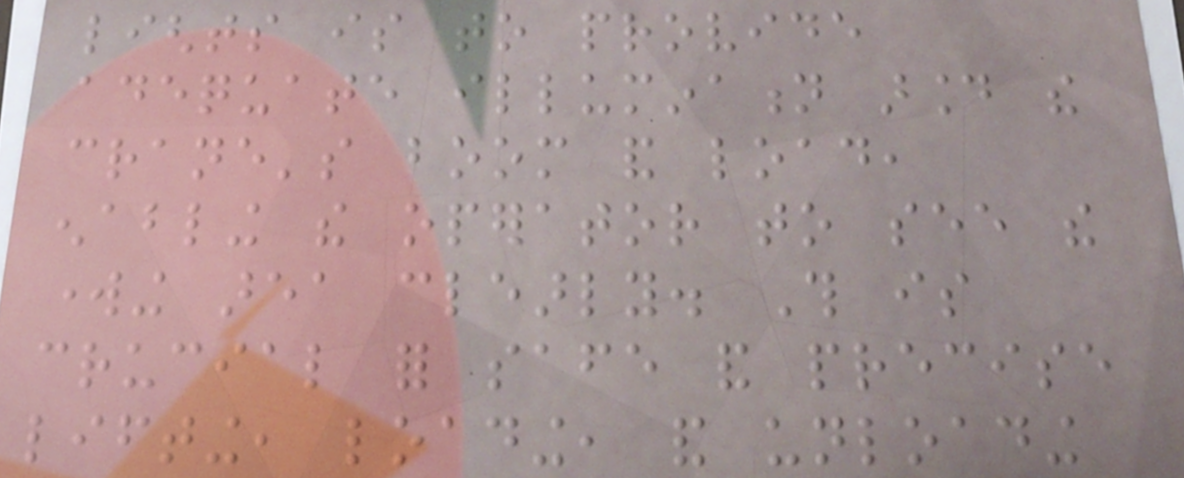lights is to provide
adequate illumination around the
crane's boom and load,
enabling the operator to see the
working area clearly. This is
crucial for safe and precise
lifting, loading, and unloading
